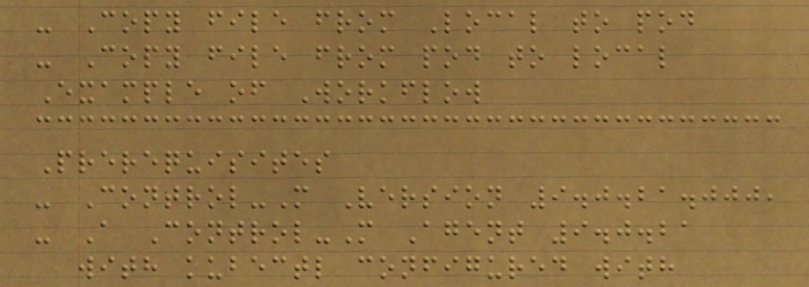- Copy file from Local to pod
- Copy file from pod to local
Example of Workflow
Prerequisites
- Control-M Version 9.0.21.000,
- A Control-M Agent 9.0.21
with kubectl configured with
